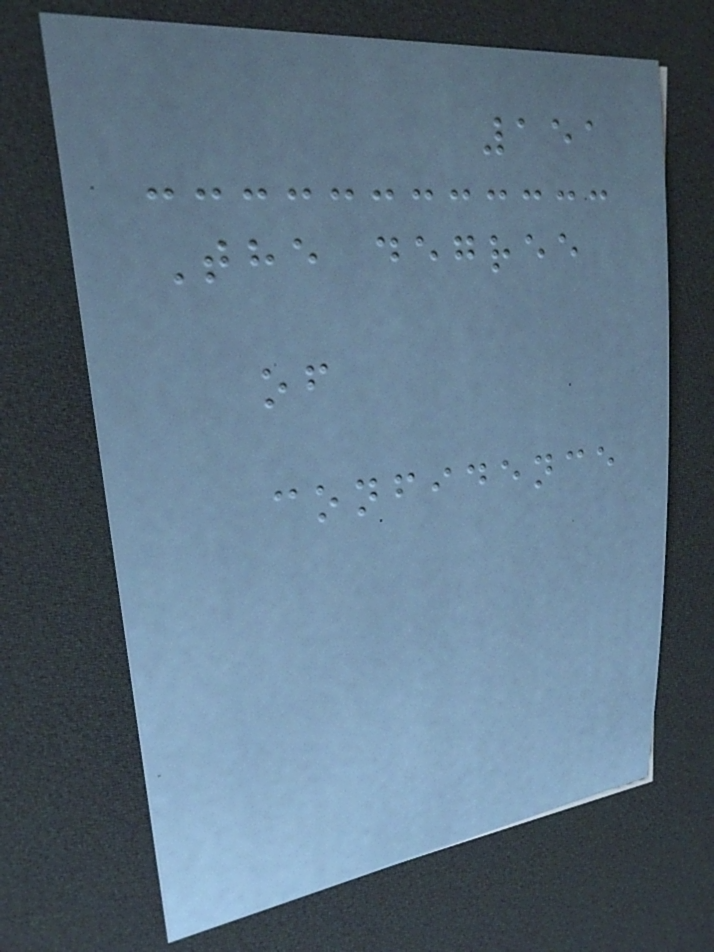151
The degree
of
confidence
